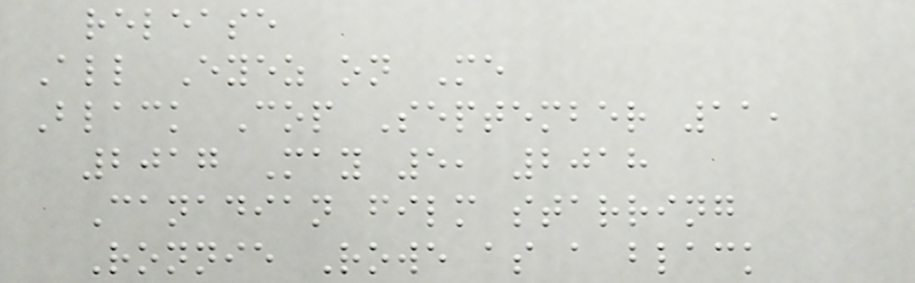release
All Eyez on Me
Black Cop September 11,
2017 May 5, 2018
Canadian film starring
Ronnie Rowe as a black
